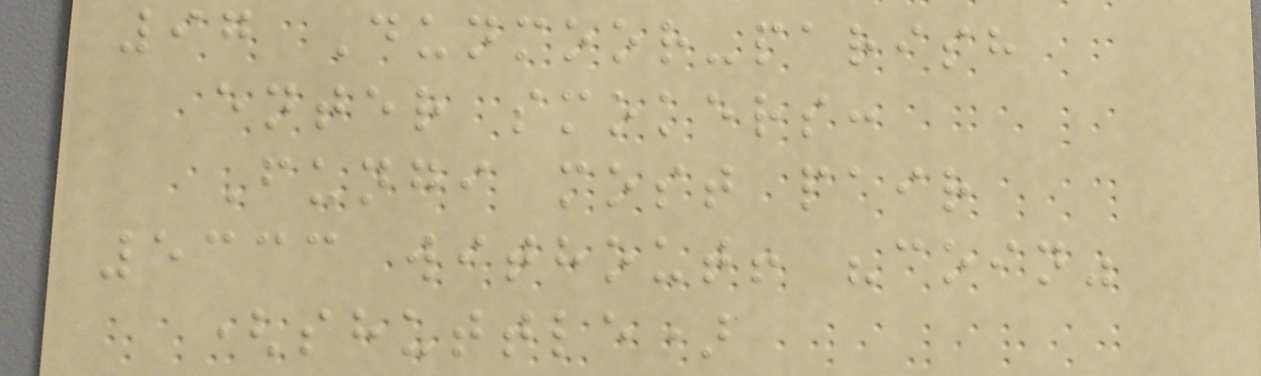97 Dunmoor-parish
enter smokers:
Fungi most pair
5333 without! "coin"
(shuttle)
